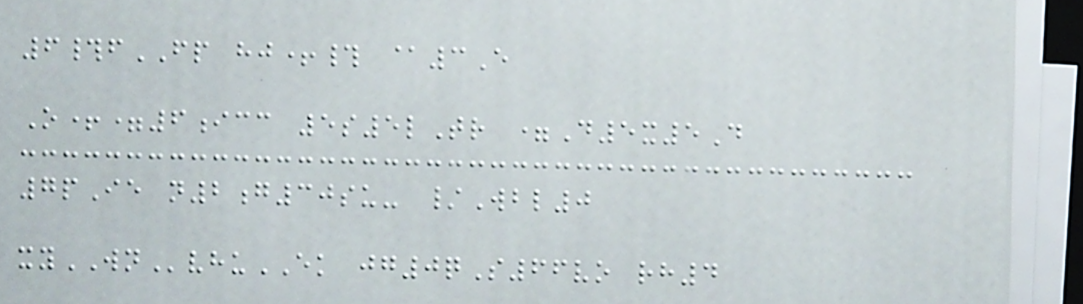6#fFP hj+# @3E
O+=6icc 5s5lTr =D5x5D
7pIe n2g30su- /Wbl0
xyWNvhuEK jg0qS66vo rh4
